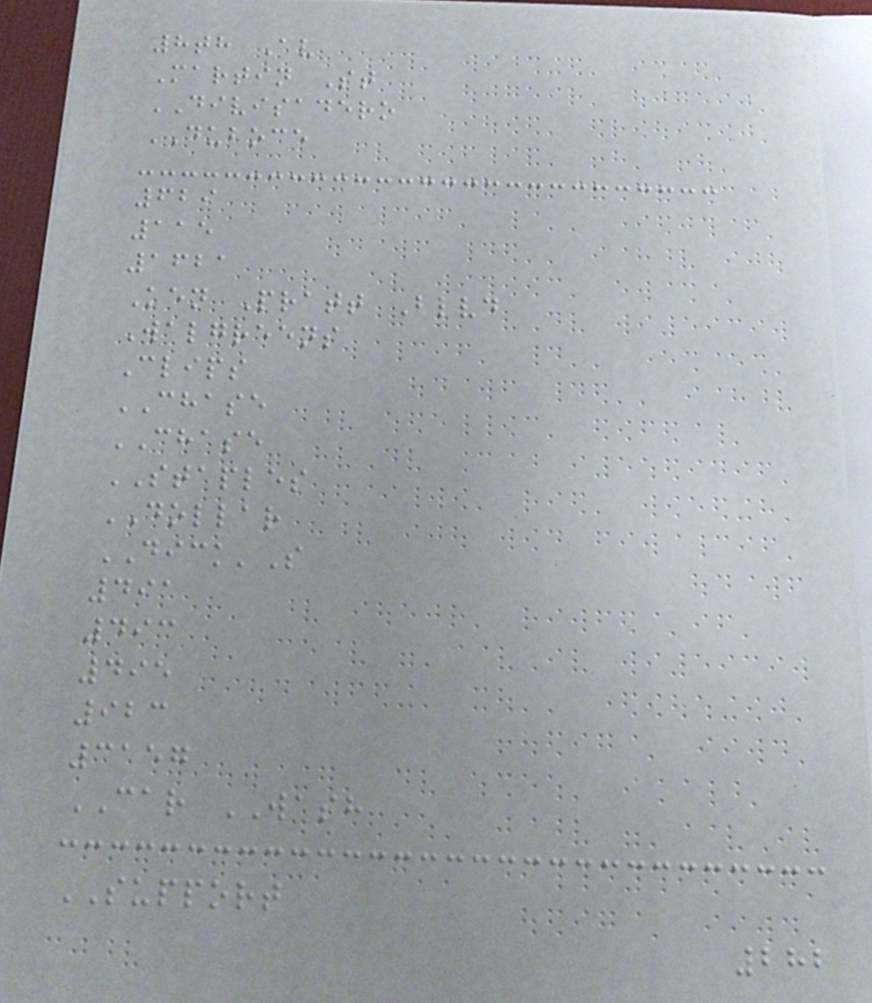8th Av
Martin St
DIVISADERO
DUBOCE
629
115
1621
Ken Pratt Blvd
Walgreens
Clips
CHASE
CHASE
STAPLES
DOLLAR
DICK'S
491
493
495
923
3157
CAR WASH
SUPPORT
282
